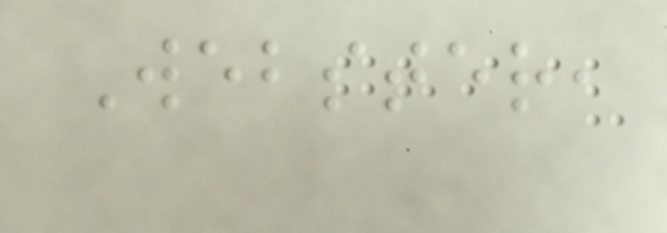Webster,
